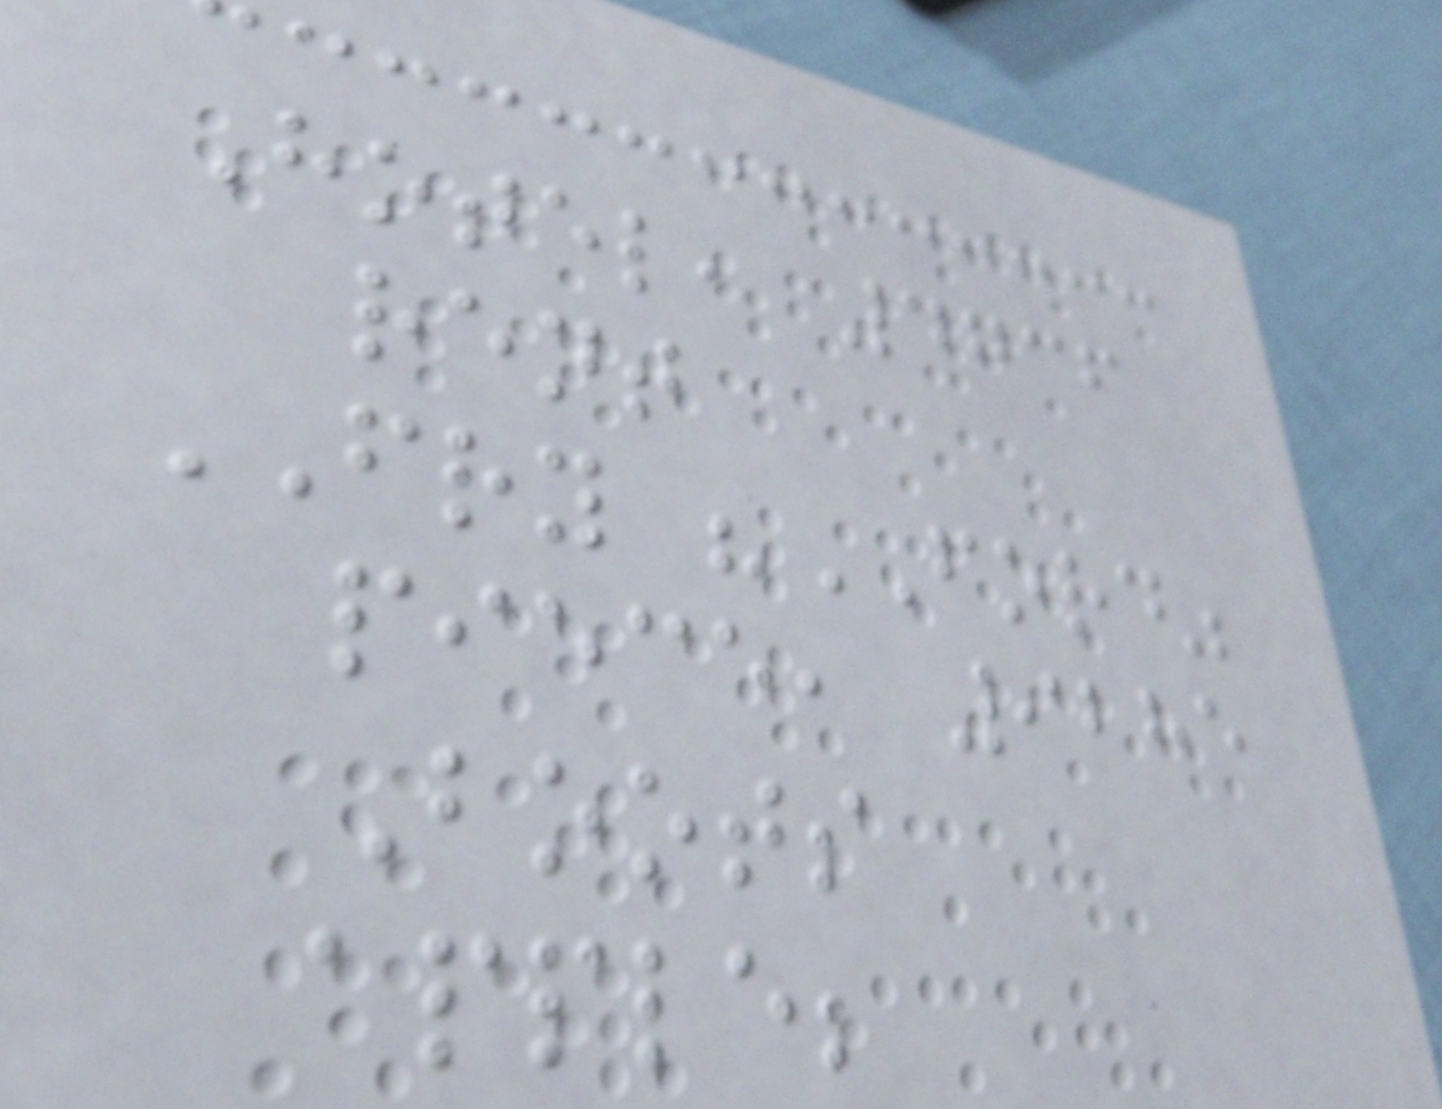Hotel, 4736
rent
FRY "FORD"
piece, 9285
Boots
apple;
